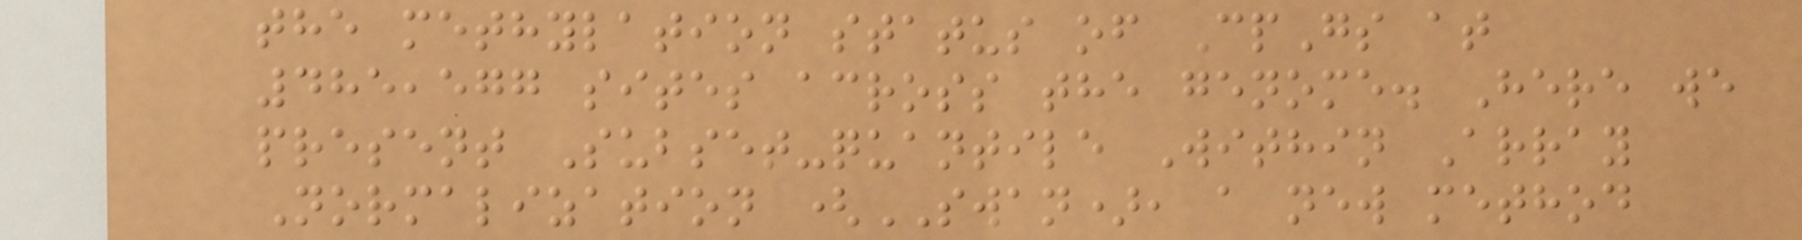the methylation status of CpGs at
485,577 sites across the genome. Here we
present Subset-quantile Within Array
Normalization (SWAN), a new method
